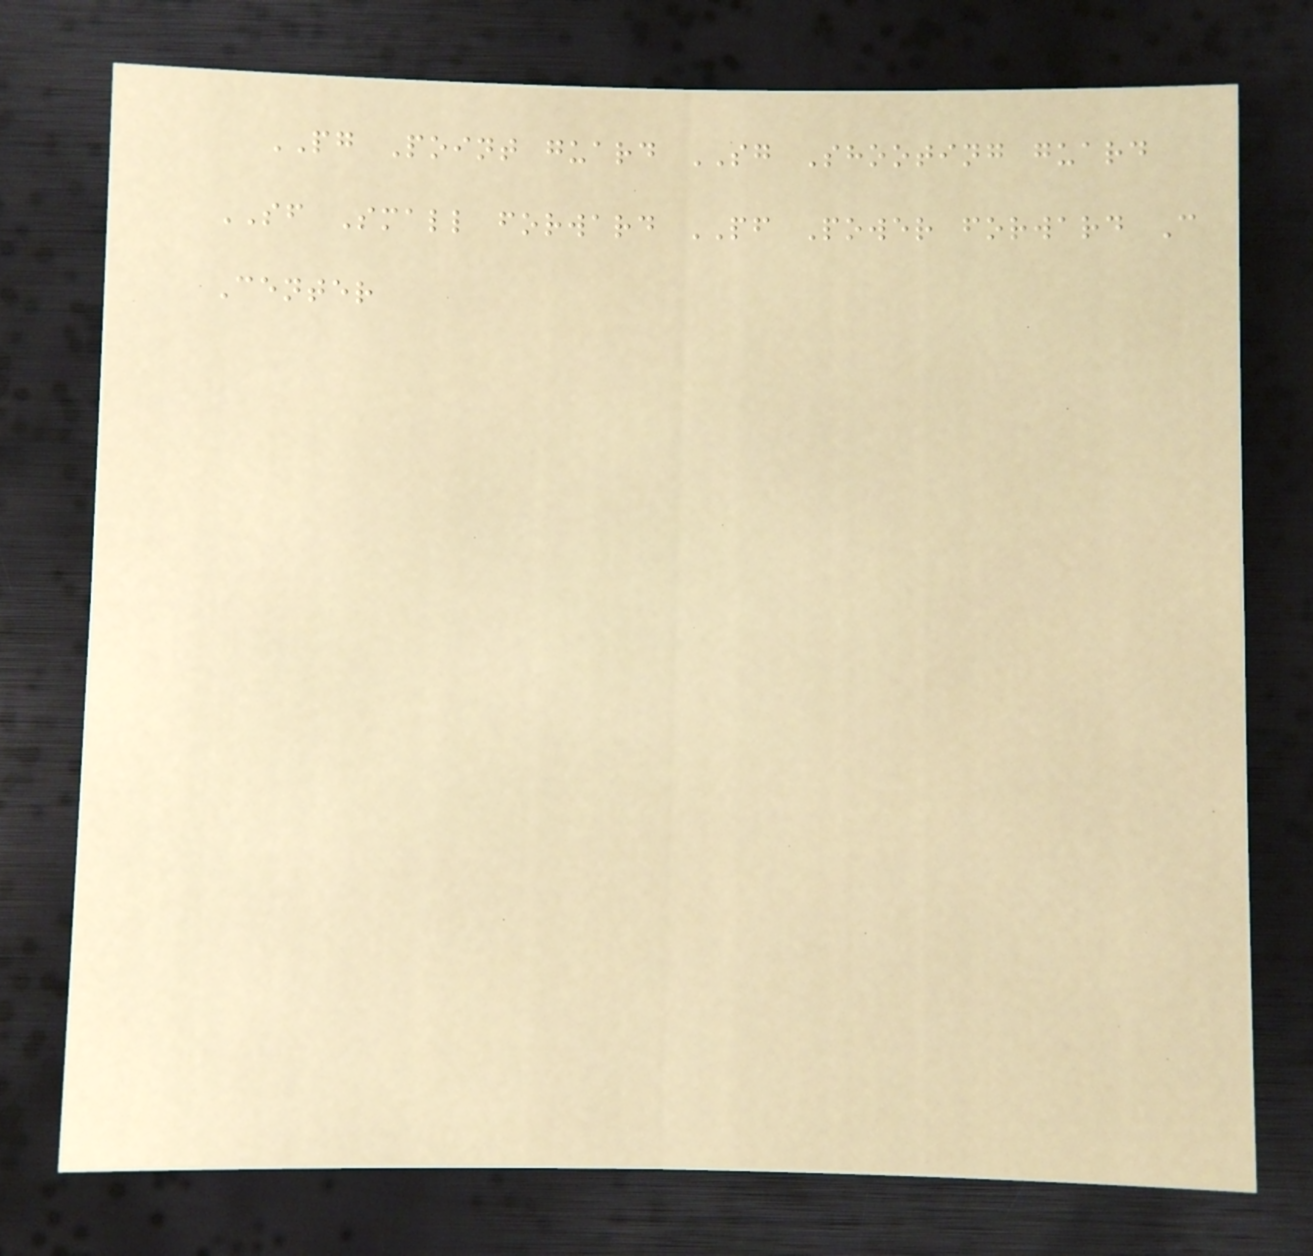PG Point guard SG Shooting guard
SF Small forward PF Power forward C
Center
